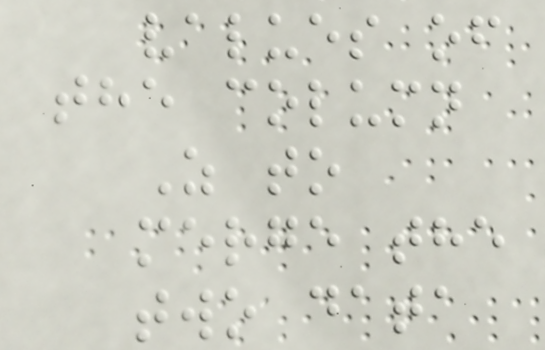values of
the column
Z to
merge the
two data
